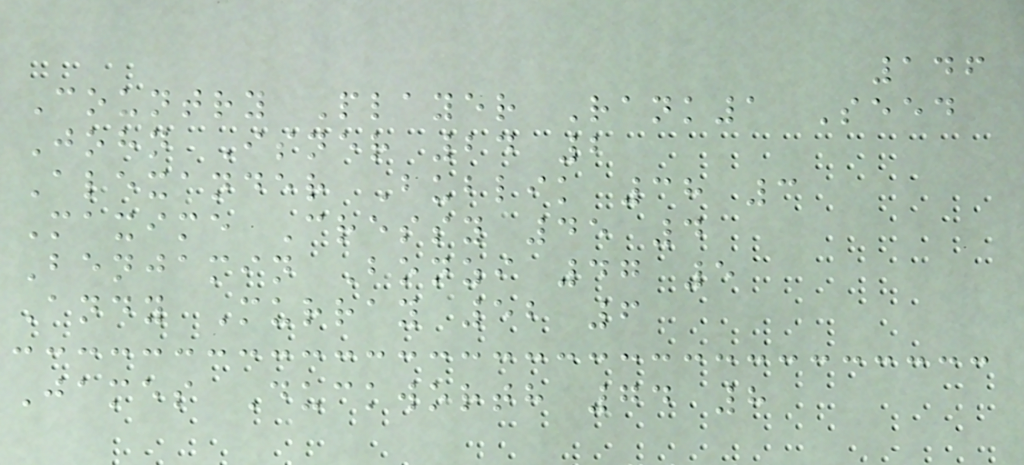146
Country Player Rank1 Seed
John Isner 24 2
Alexander Bublik 38 3
Maxime Cressy 45 4
Benjamin Bonzi 47 5
Andy Murray 52 6
James Duckworth 74 8
